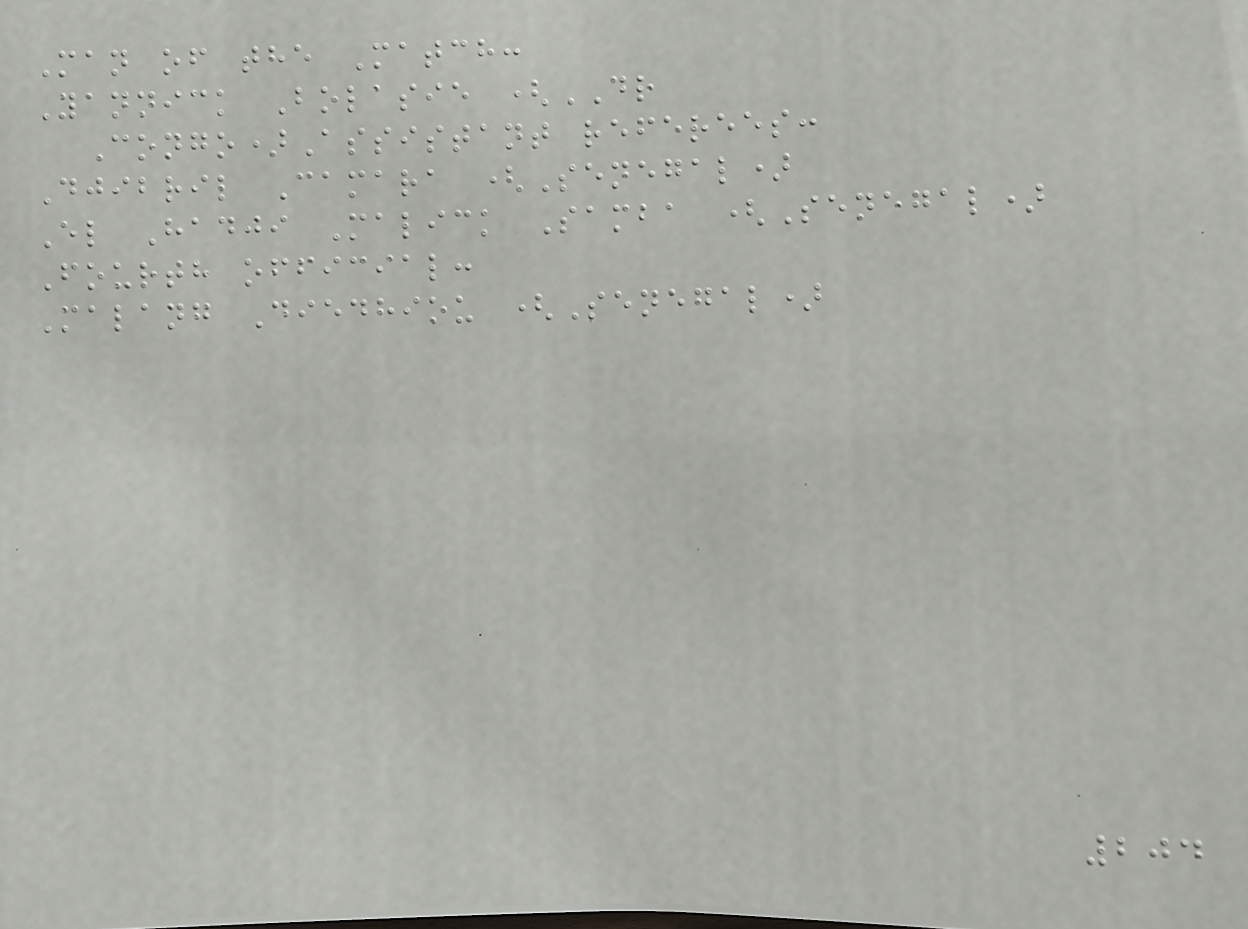Man of the Match:
Yannick Bolasie (DR
Congo)Assistant referees:
Djibril Camara (Senegal)
El Hadji Malick Samba (Senegal)
Fourth official:
Malang Diedhiou (Senegal)
204
